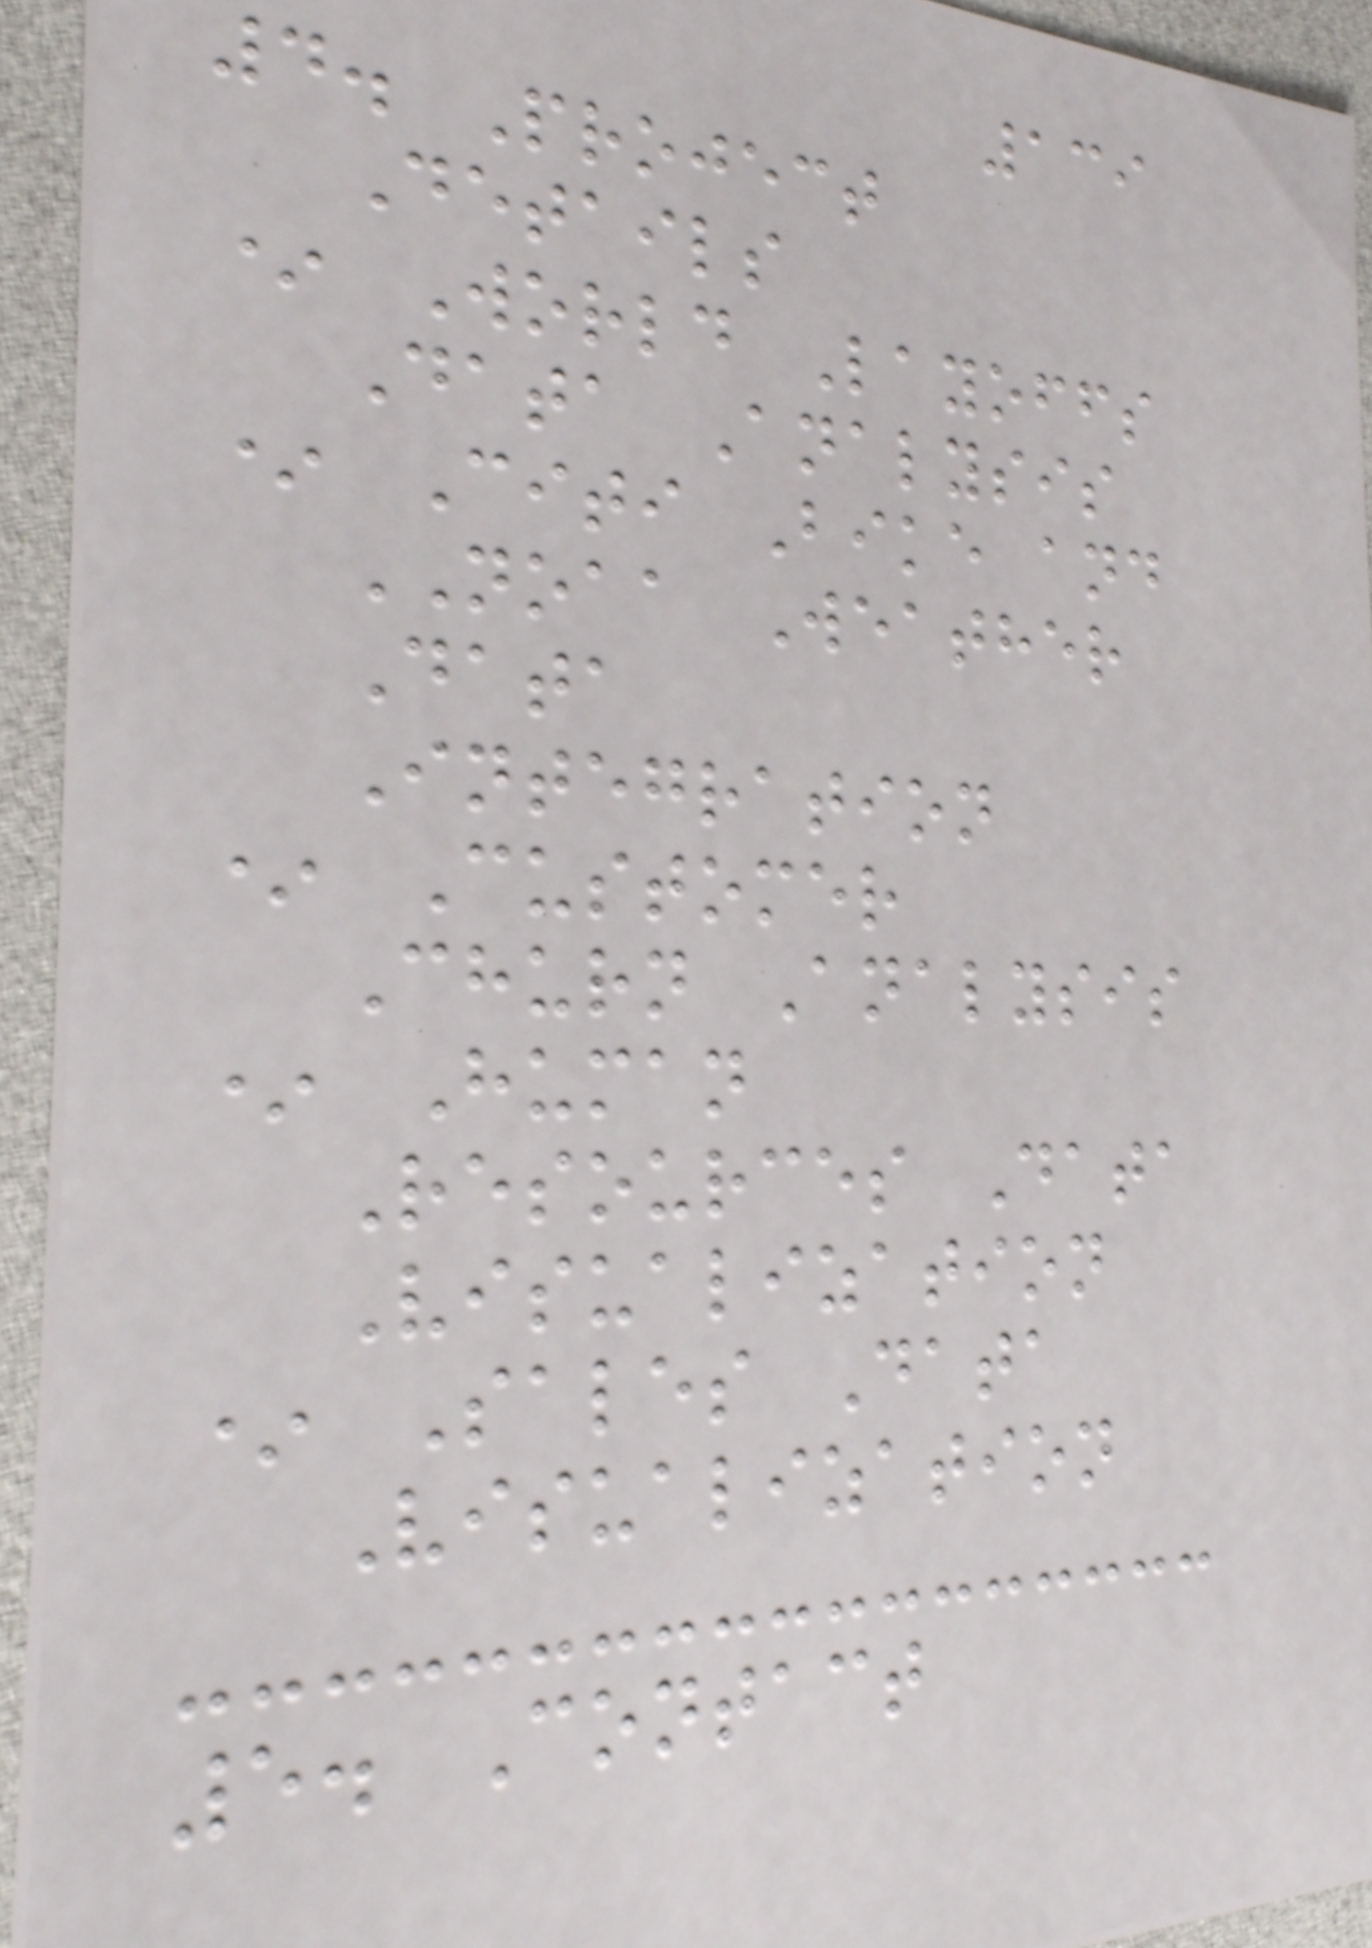139
4. Project
Details
* World Layoffs
Data Analysis
* Citi Bike and
NOAA Weather
Data
Integration
* Customer
Churn Analysis
* Human
Resources Data
Visualization
* Sales Data
Visualization
5. Contact
